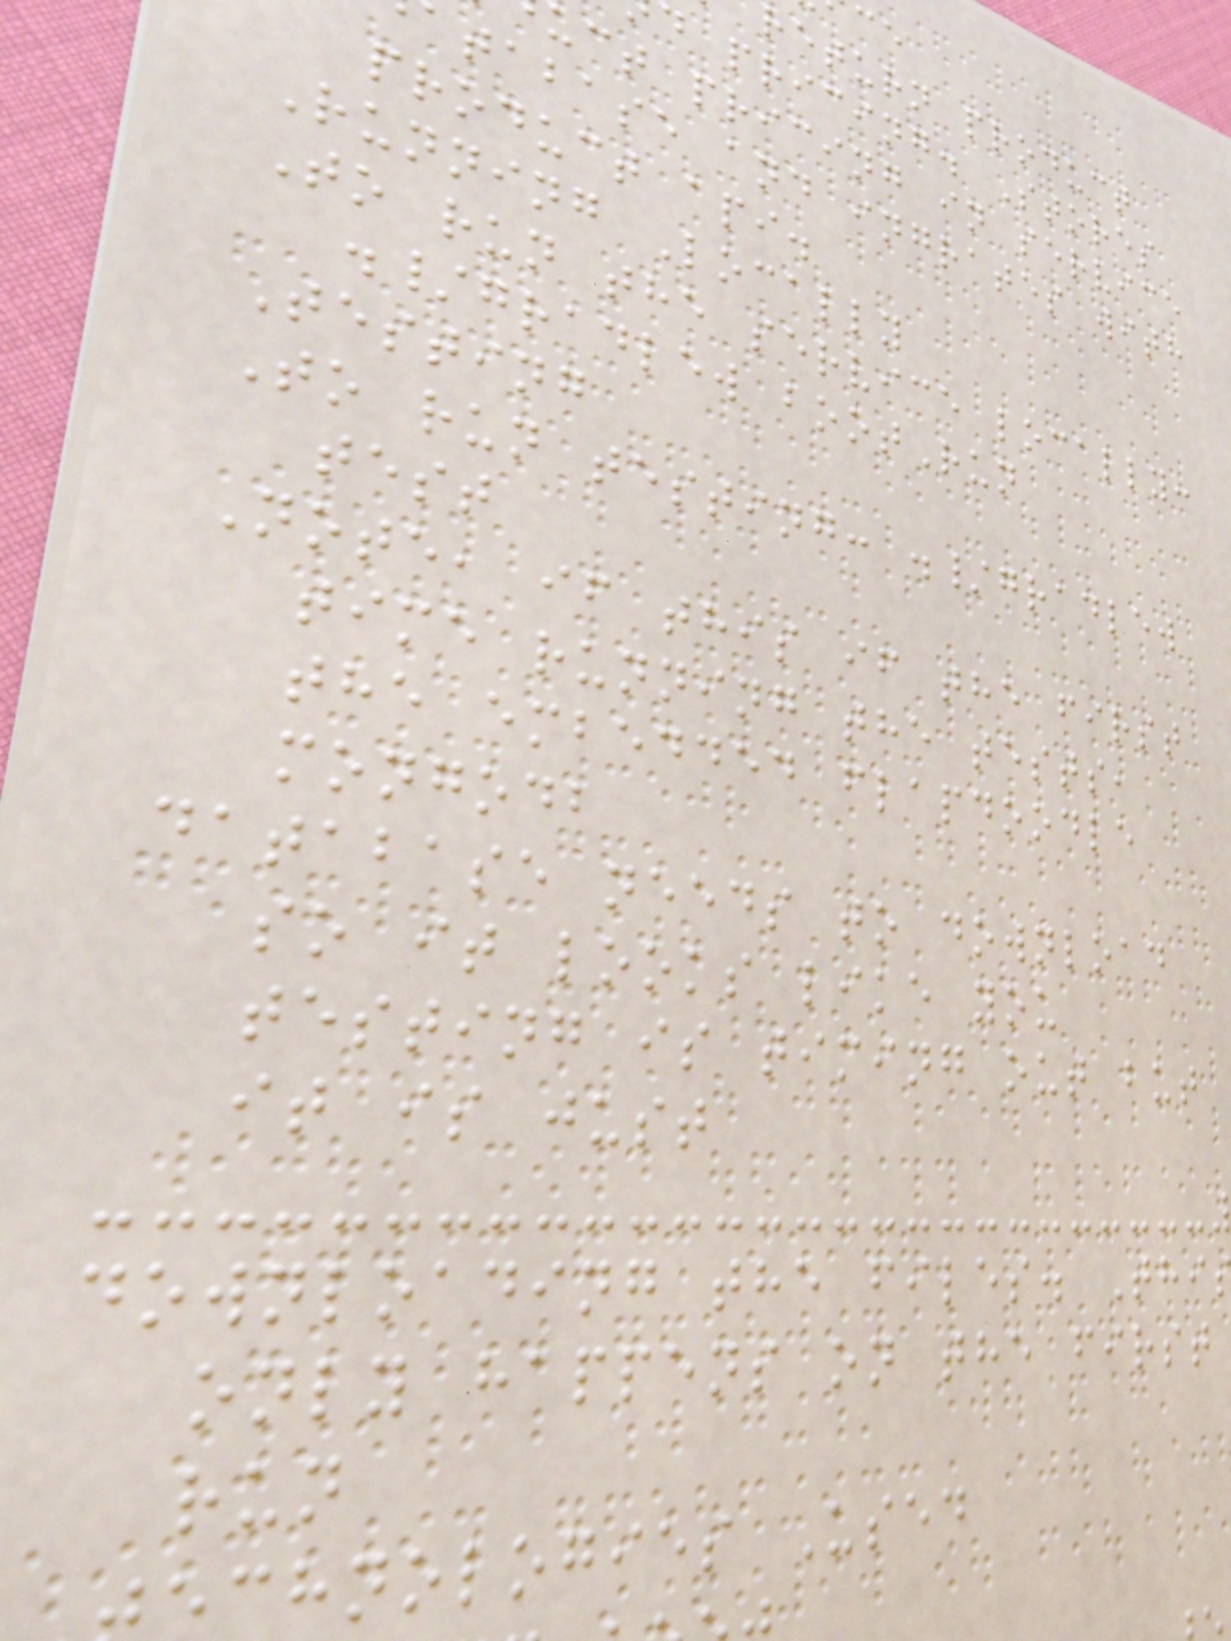return product
d pricing. Stores
uct pricing in service
atabase and ingrates with
product api.
Running Locally
To run the service locally:
./gradlew bootRun
Testing
To run testing: ./gradlew
test
Note, if this if the first
time running the tests,
the embedded flapdoodle
mongodb
database needs to download
so it looks like you
testing is timing out but
it is just
downloading the files. Thi
only happens on the first
run
chnologies Used
